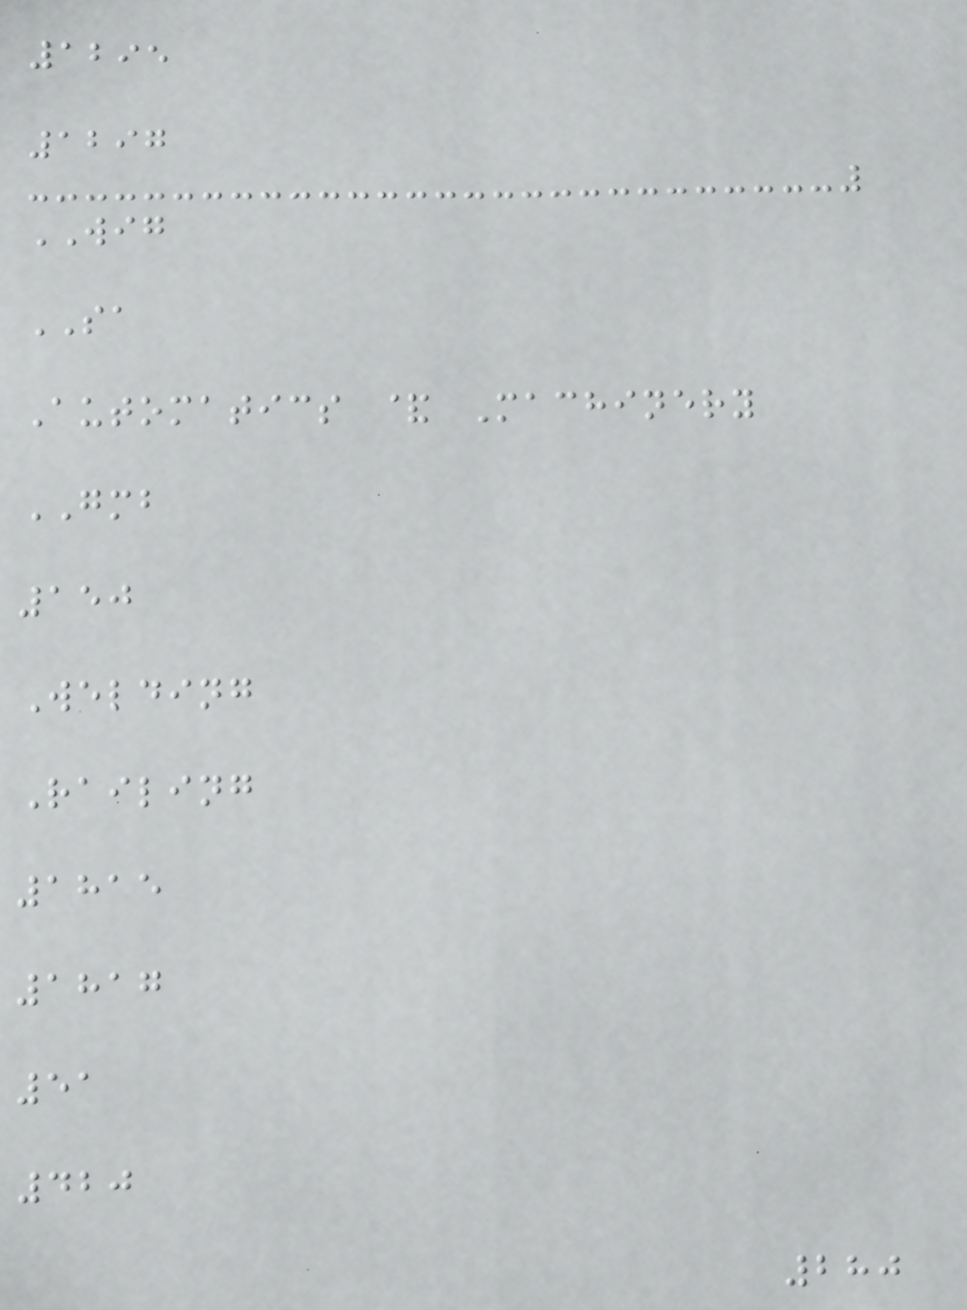1295
1297
WIG
SA
Automatics & Machinery
GMB
150
Welding
Railing
1815
1817
51
420
280
